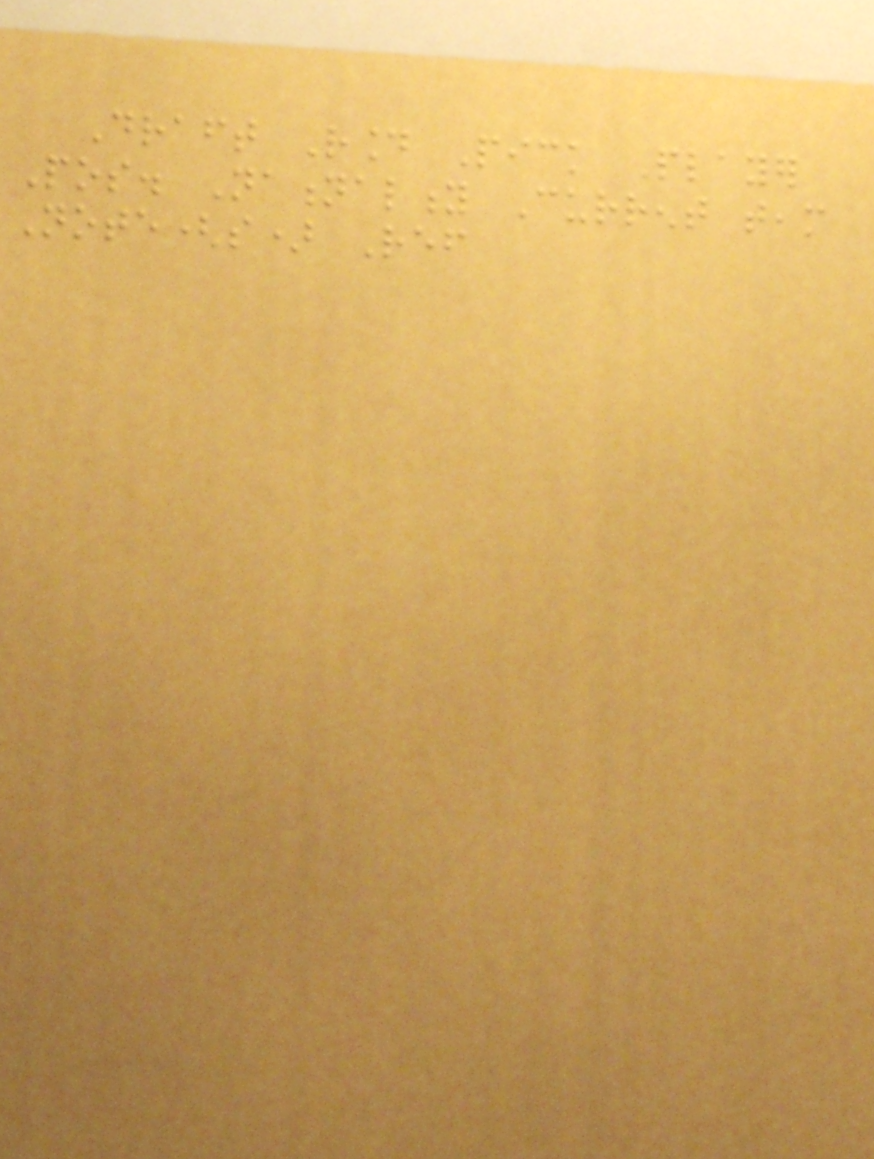Draft Round Pick Player
Pos. Nationality Current team
Note(s) Ref
